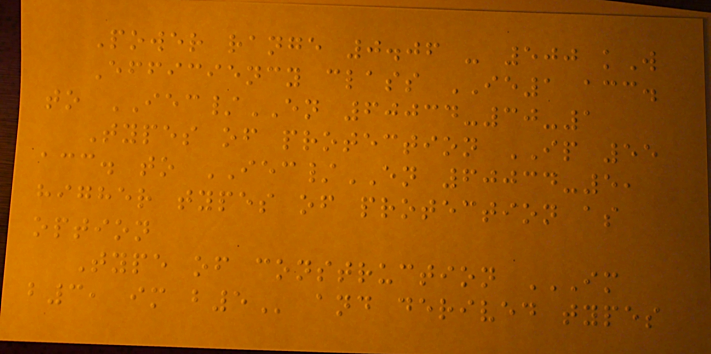Power range 0.06 - 500 kW
Efficiency class IE1 acc.
to IEC/EN 60034-30-1
Types of protection IP 55
acc. to IEC/EN 60034-5,
higher types of protection as
option
Type of construction IM
B3, IM B5 and derived types
